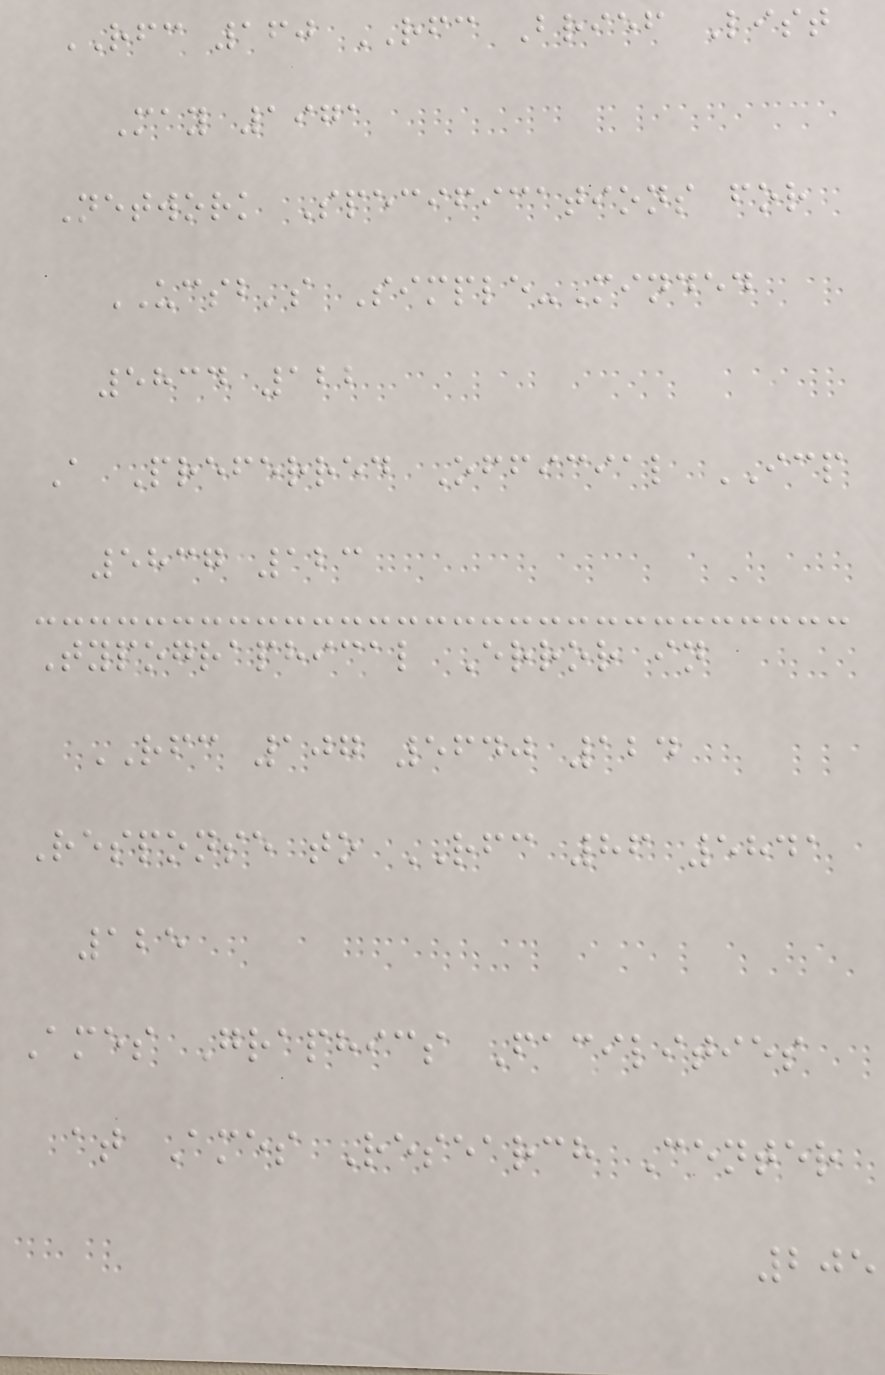RFC 160 RFC Brief List
May 1971
Network Specifications for
UCSB's Simple-Minded
5834 122
A Preferred Official ICP
5837 123
Typographical Error in
RFC 107 5640 124
Response to RFC 86 5841
125
Ames Graphics Facilities
at Ames Research Center
205
